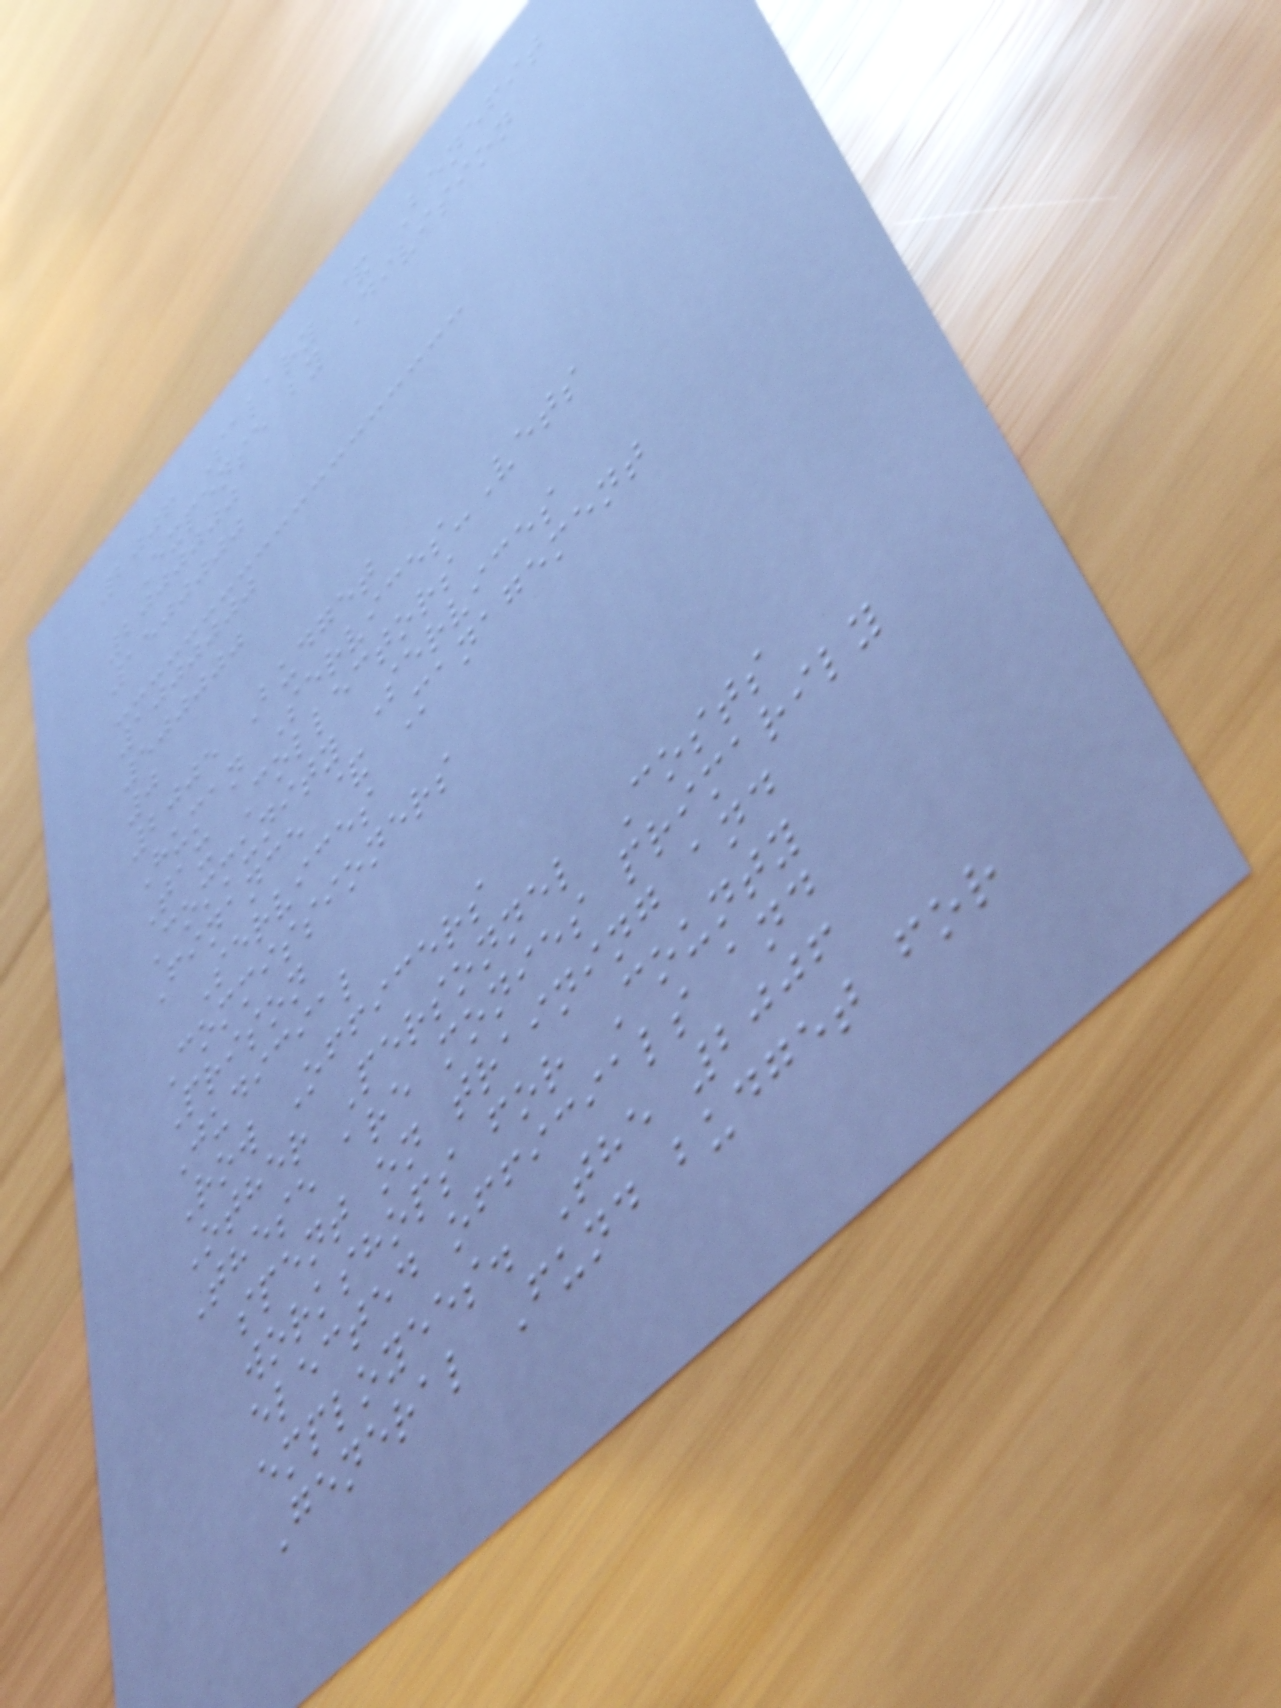2006 Salary & Benefit
Expense by Division
2000000
1500000
1000000
500000
0
2005 Budget
Human Services-Vets
Tax Collectors
Community Services
Finance & Management
Services
Commissioners
Prison
Judicial
Row Officers
Other Personnel Costs
These are monies primarily
spent on training and
workshops for County
elected officials and
employees. The 2006
General Fund budget for
